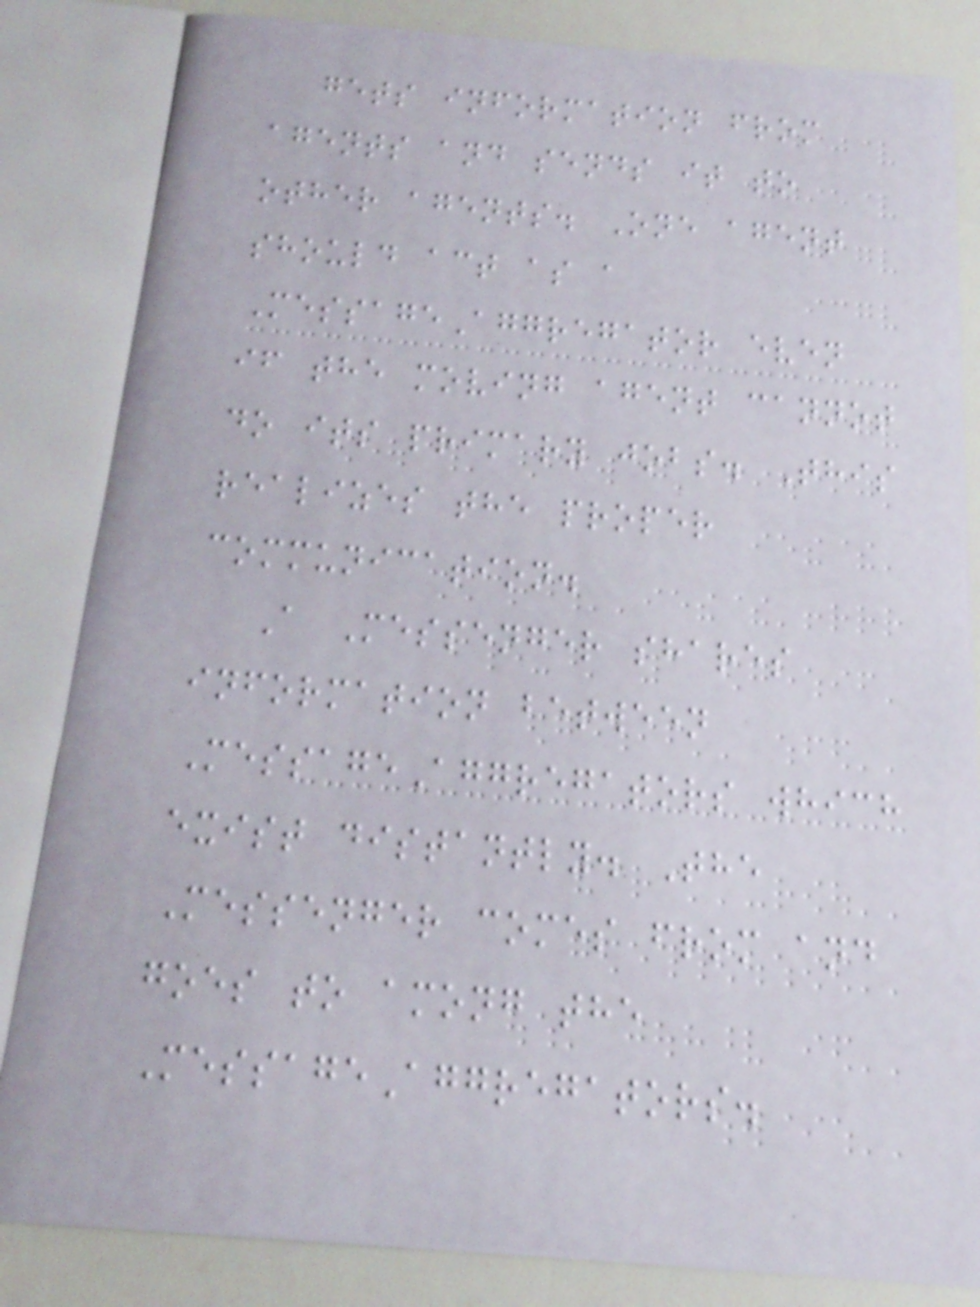gets information from
agents and sends it to
other agents. One agent
should act as a
MessageAggregator even
if the moving agent cannot
do its primary jobs. This
realizes the proper
communication.
A Messenger shares
information between
MessageAggregators which
exist distantly. The
Messenger comes from and
goes to among the
MessageAggregators.
